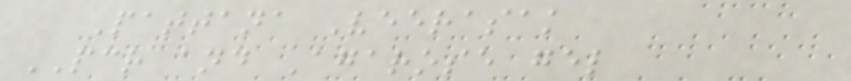Pattana Veerasak
PCR and Agarose gel
